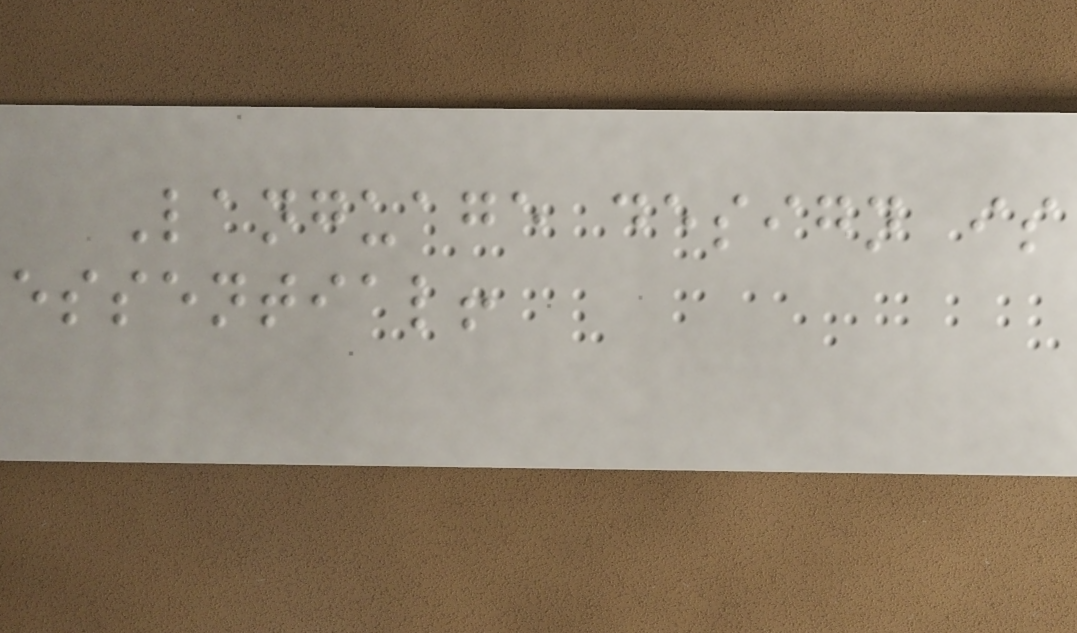Language design is
essential!
